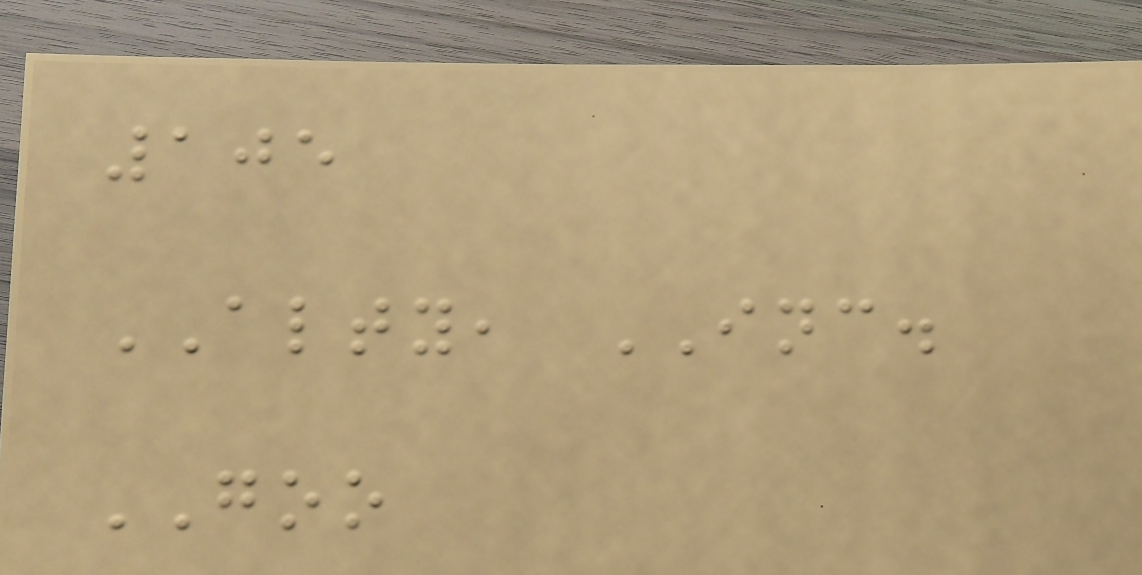105
ALTY, INC.
GOO
